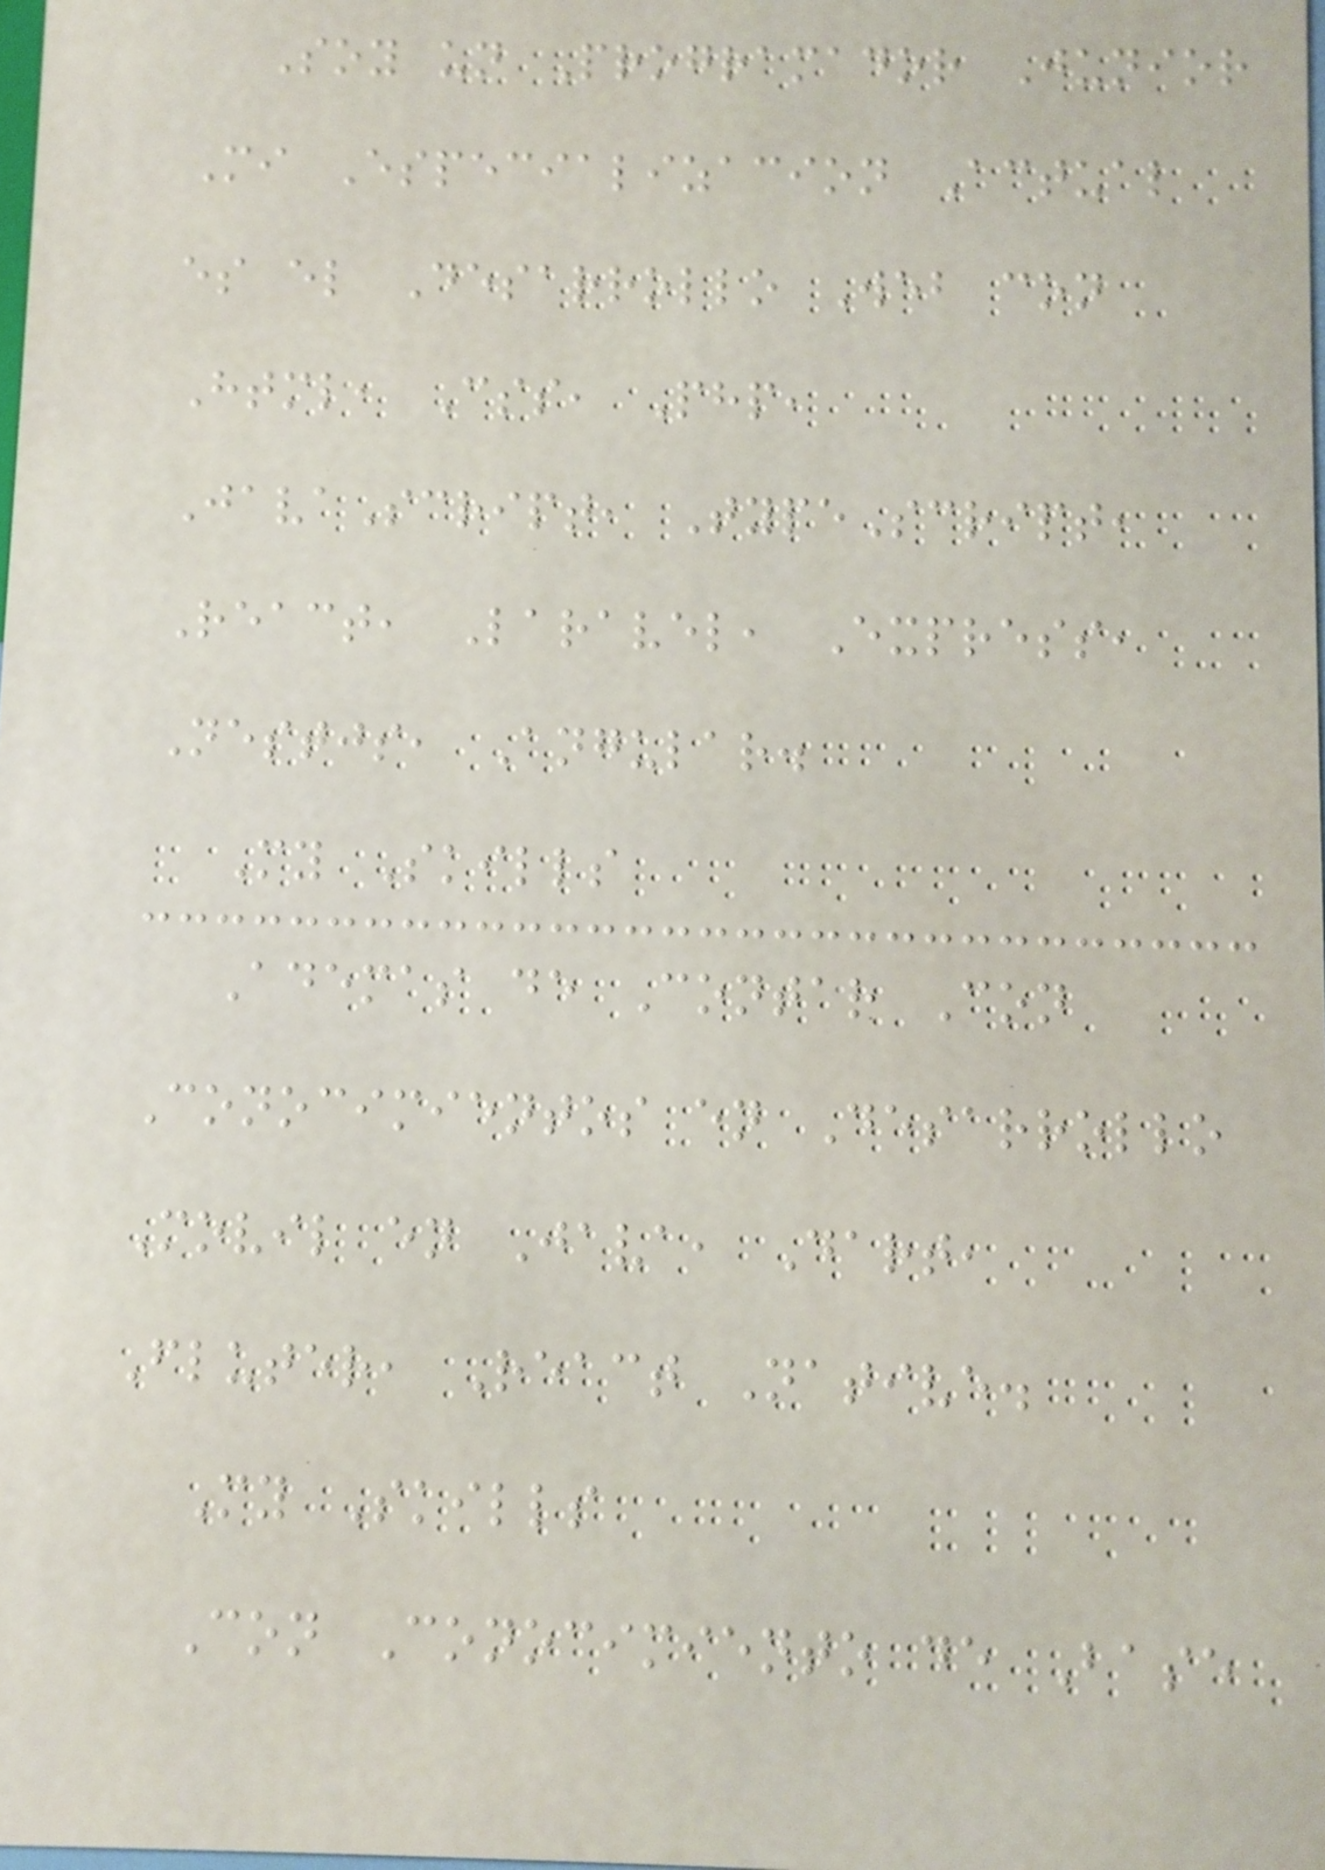Soy un Programador Junior
Mi Especializacion Actual
es el Desarrollo Web con
Html, Css, Php,
JavaScript, TypeScript,
React, Laravel, Express,
Nestjs, Angular.
My Skills
Ademas de Contar Con
Conocimientos en Desarrollo
Movil en Java, Dart,
Fluter, React Native.
My Skills
Con Conocimiento de Base
